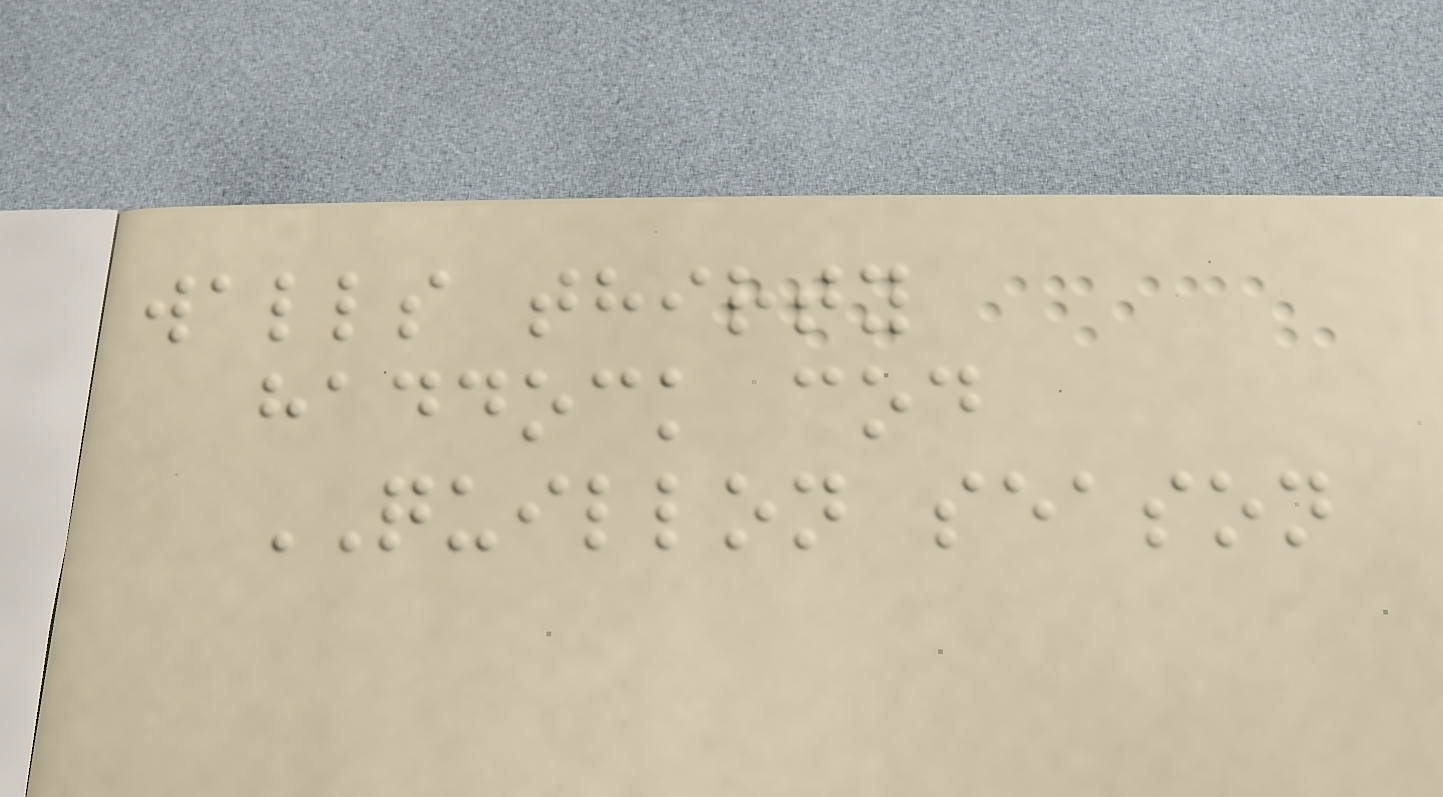walls thirty
haddock cod
QUILLON season
